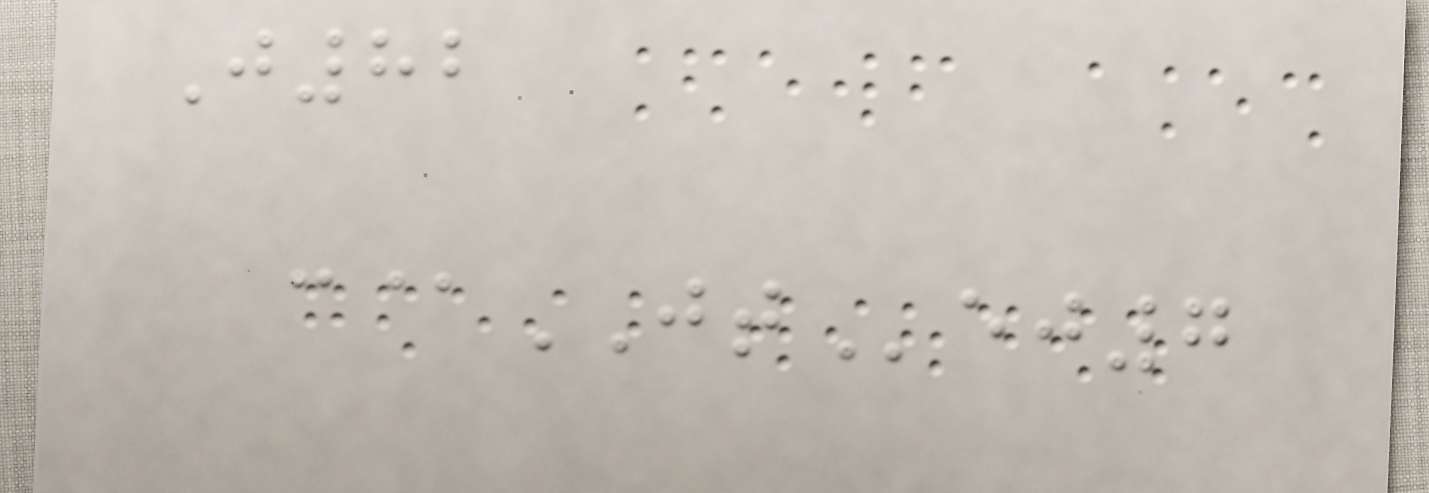J82
c@JTej7
